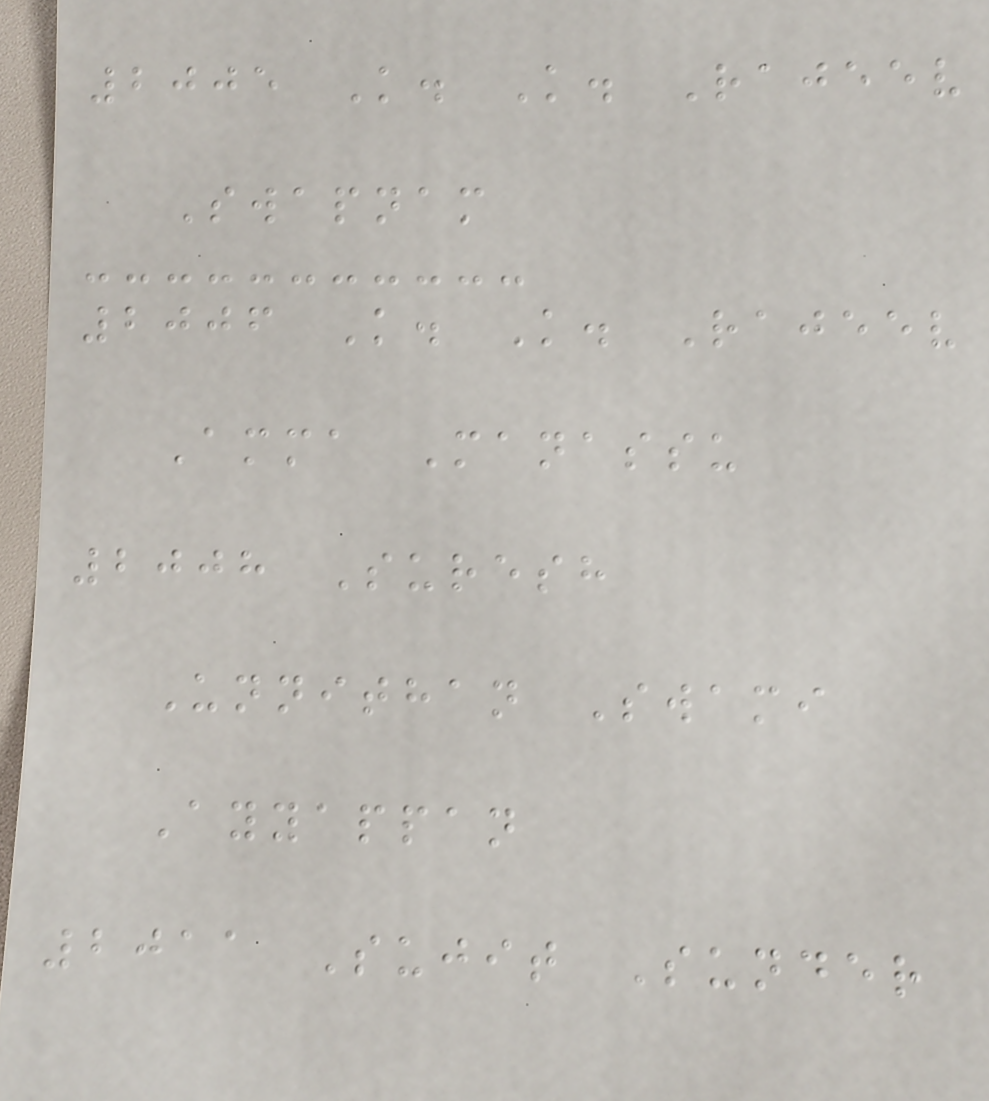2005 K. K. Rajeev
Swapnam
2006 K. K. Rajeev
Amma Manassu
2008 Suresh
Unnithan Swami
Ayyappan
2011 Sujit Sunder
